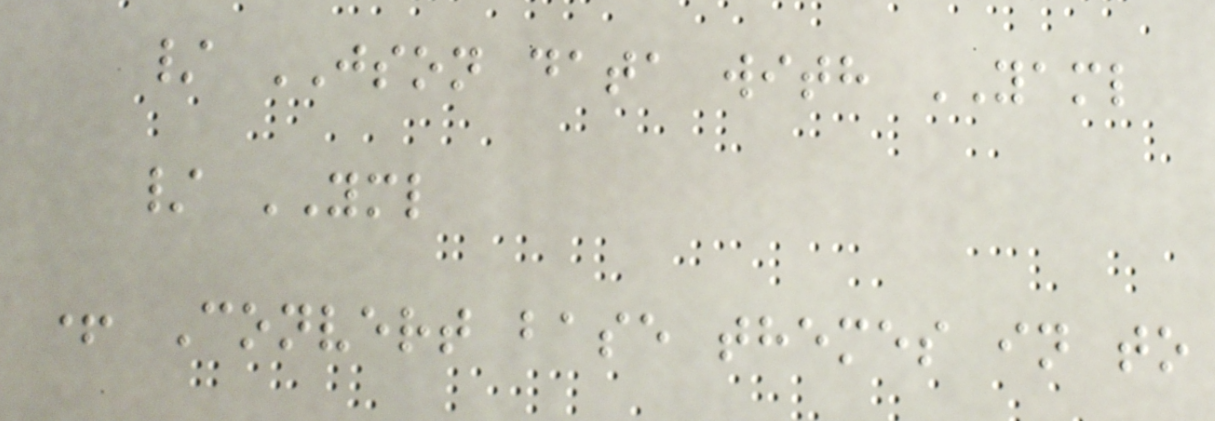/ JSON data with YAML
/ YML
+ Convert base themes in to
